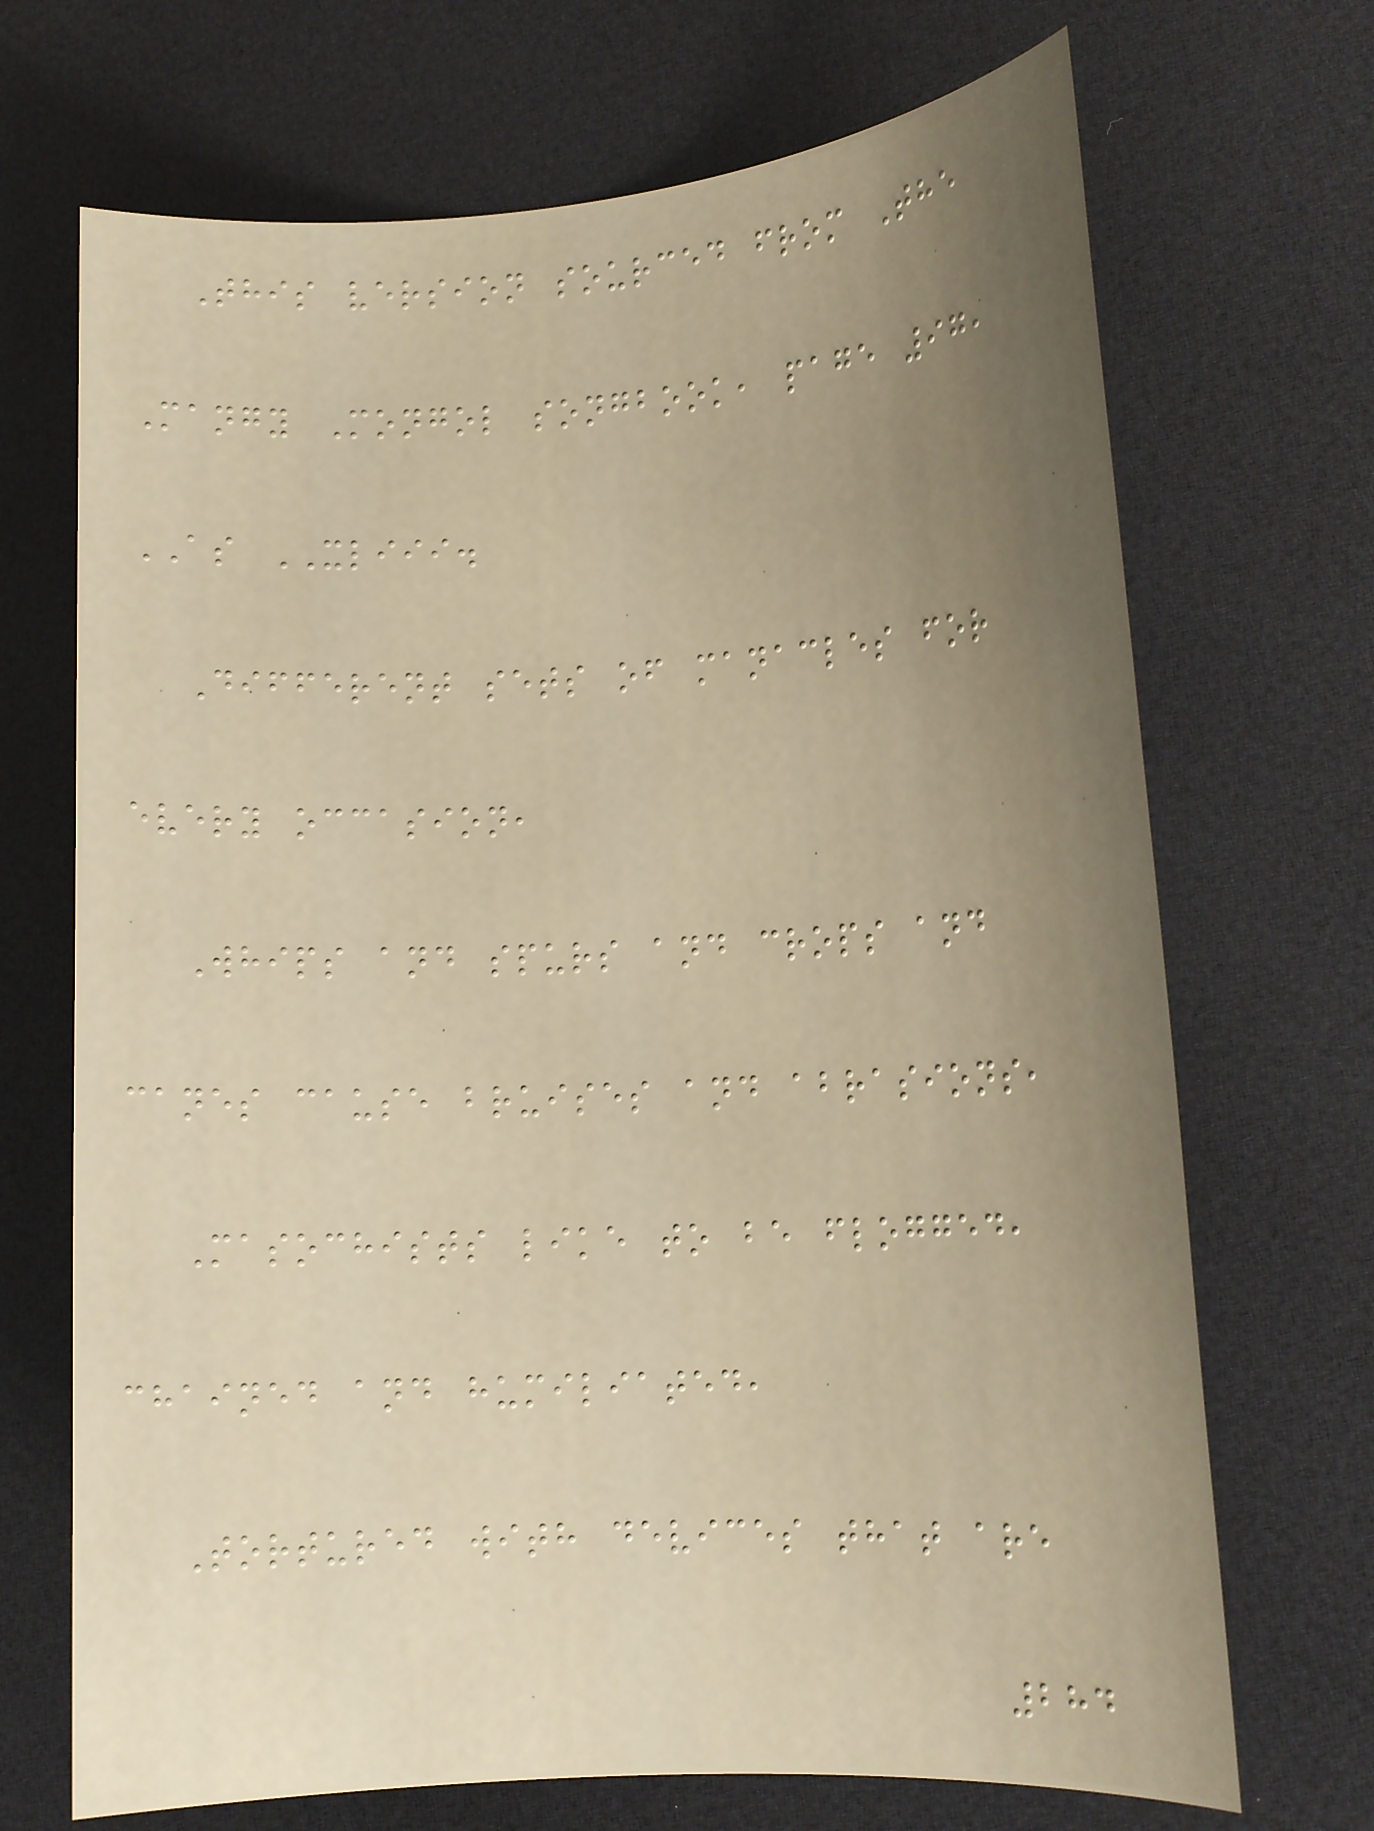This version sourced from The
Mangy Mongol songbook, page 97,
AS XLIII.
Different sets of manacles for
every occasion,
Whips and spurs and crops and
canes cause bruises and abrasions,
Masochists like to be flogged,
chained and humiliated,
Tortured with devices that are
284
